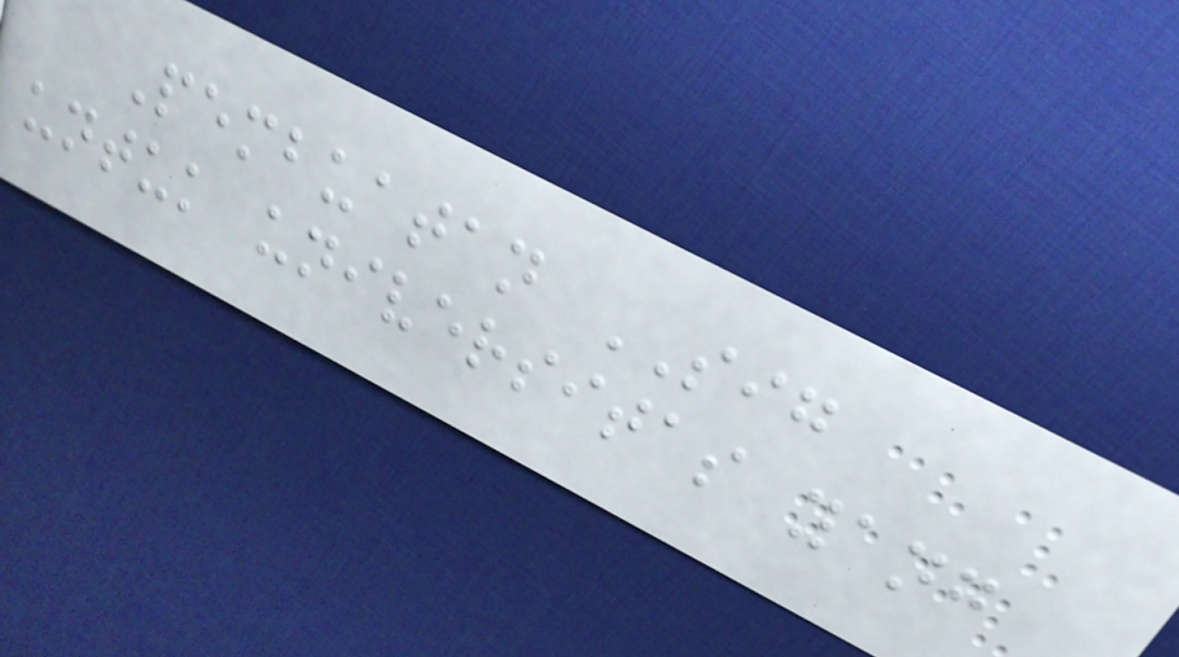Pembuatan SIG
untuk universitas yang
